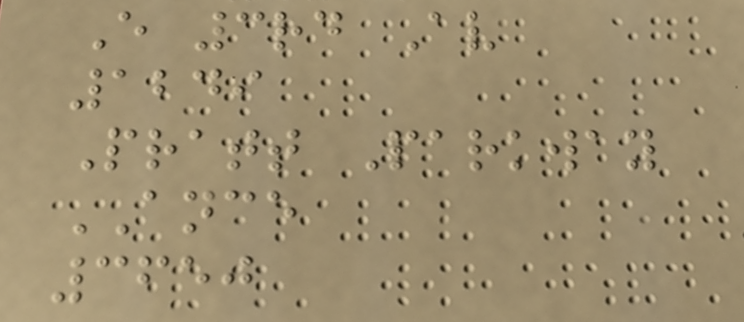E 3rd Av
1249
Pratt Parkway
ANCE
3650
